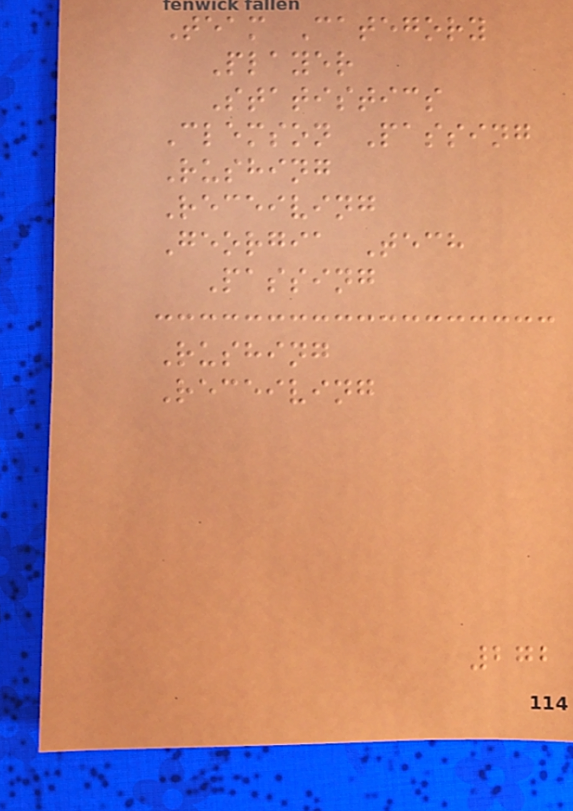Team Category
Player
Statistics
Clemson Passing
Rushing
Receiving
Georgia Tech
Passing
Rushing
Receiving
272
